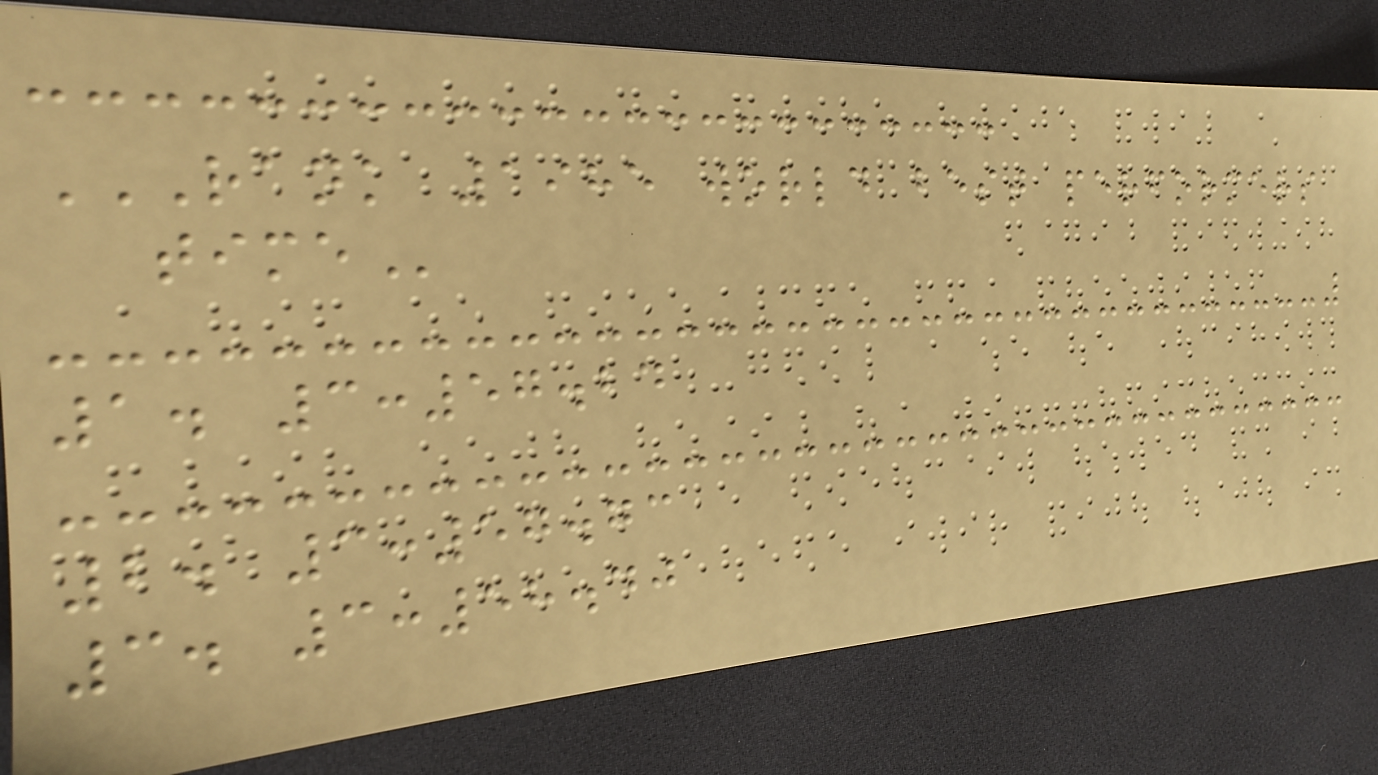RANK 1985 WORLD BEST PERFORMERS
TIME
1. 3:57.24
2. 3:57.73
3. 3:58.40
